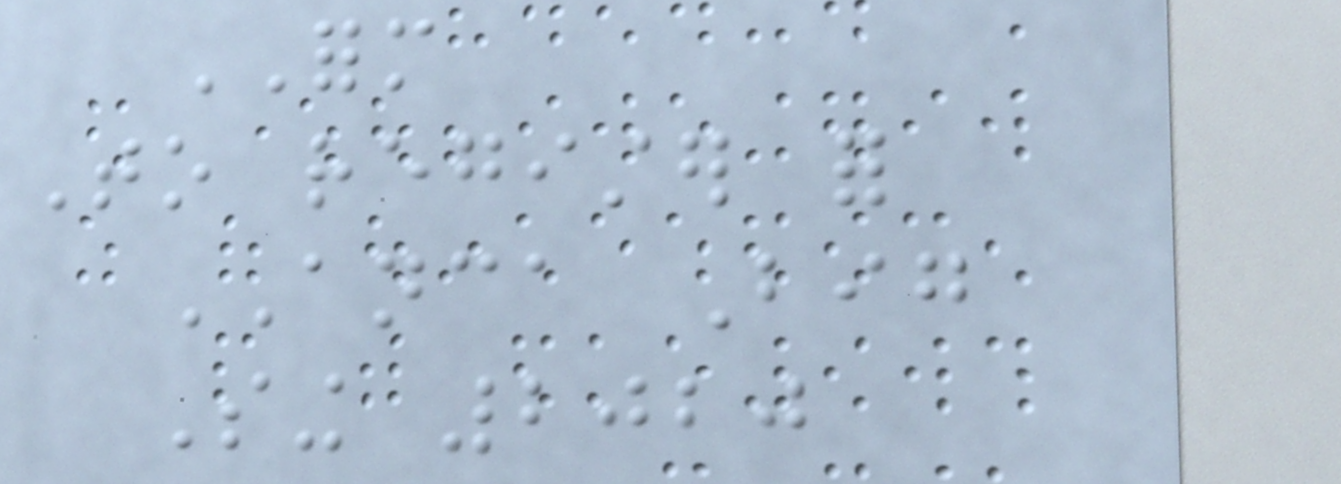FORM
To register for
ANCA Big
Sing 2020
